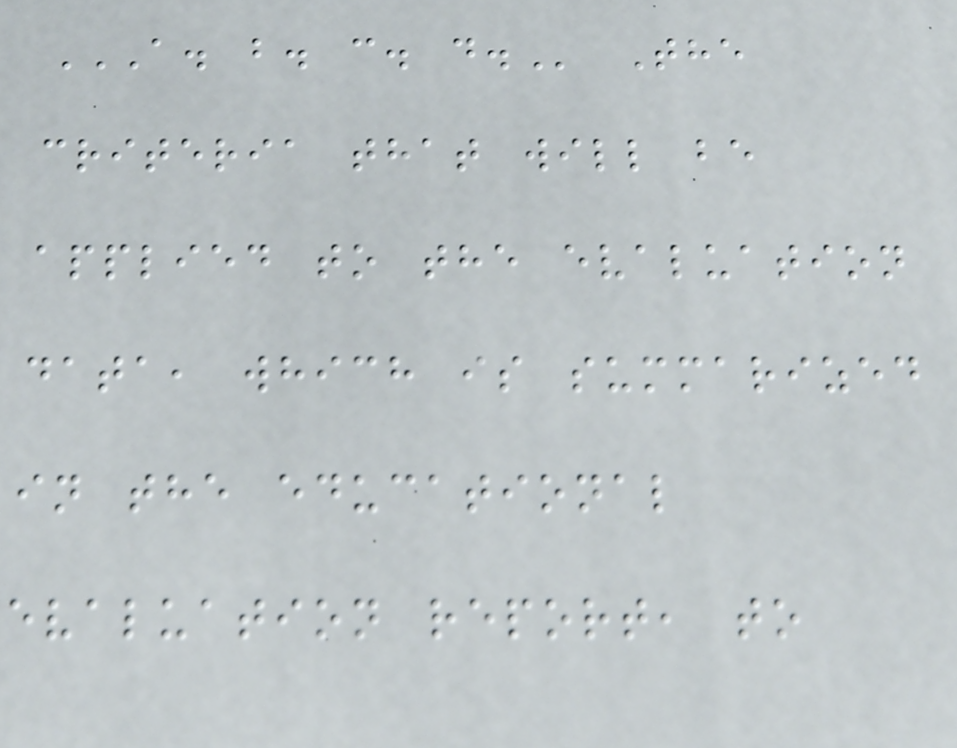A. B. C. D. The
criteria that will be
applied to the evaluation
data, which is summarized
in the educational
evaluation report, to
